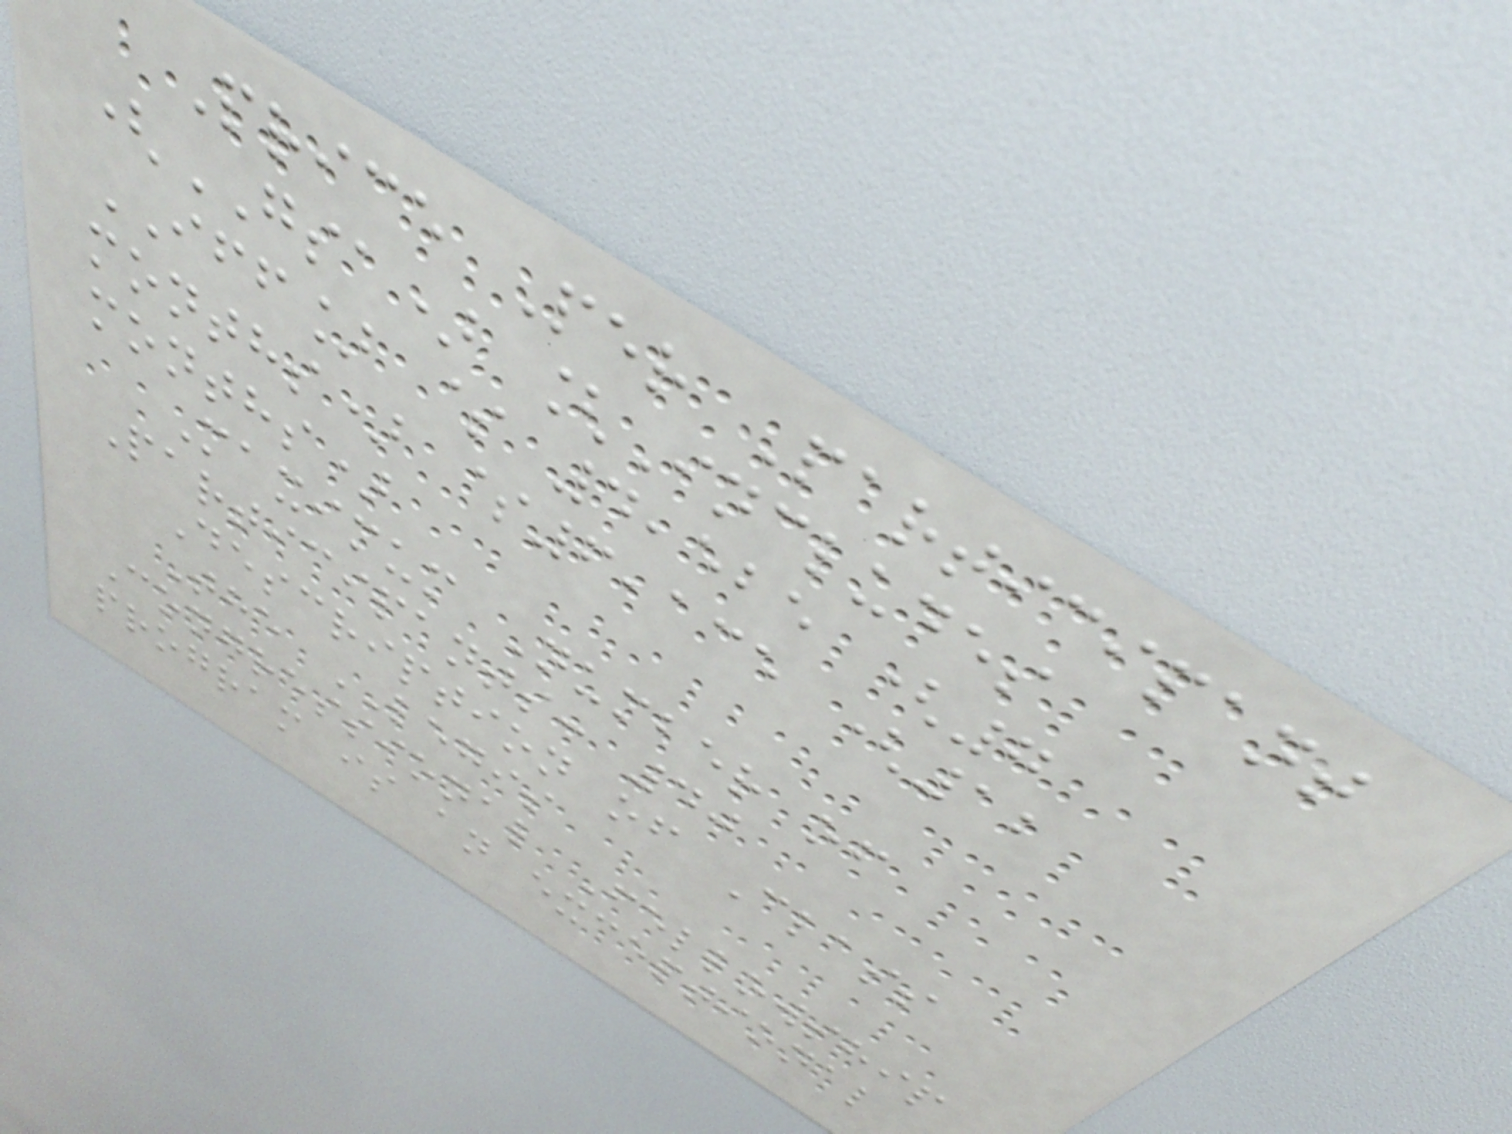Price Per Participant
(GSA) [Includes
IFF] $ 4,525 (7
months) $6,135 (12
months)
Maximum Number of
Participants: 40
Description of Class
The LEGIS
Congressional Fellowship
program is an exceptional
